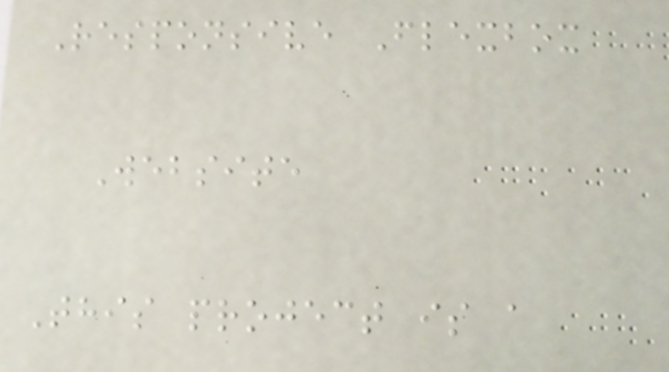Responsive Flexbox
Website
This project is a
